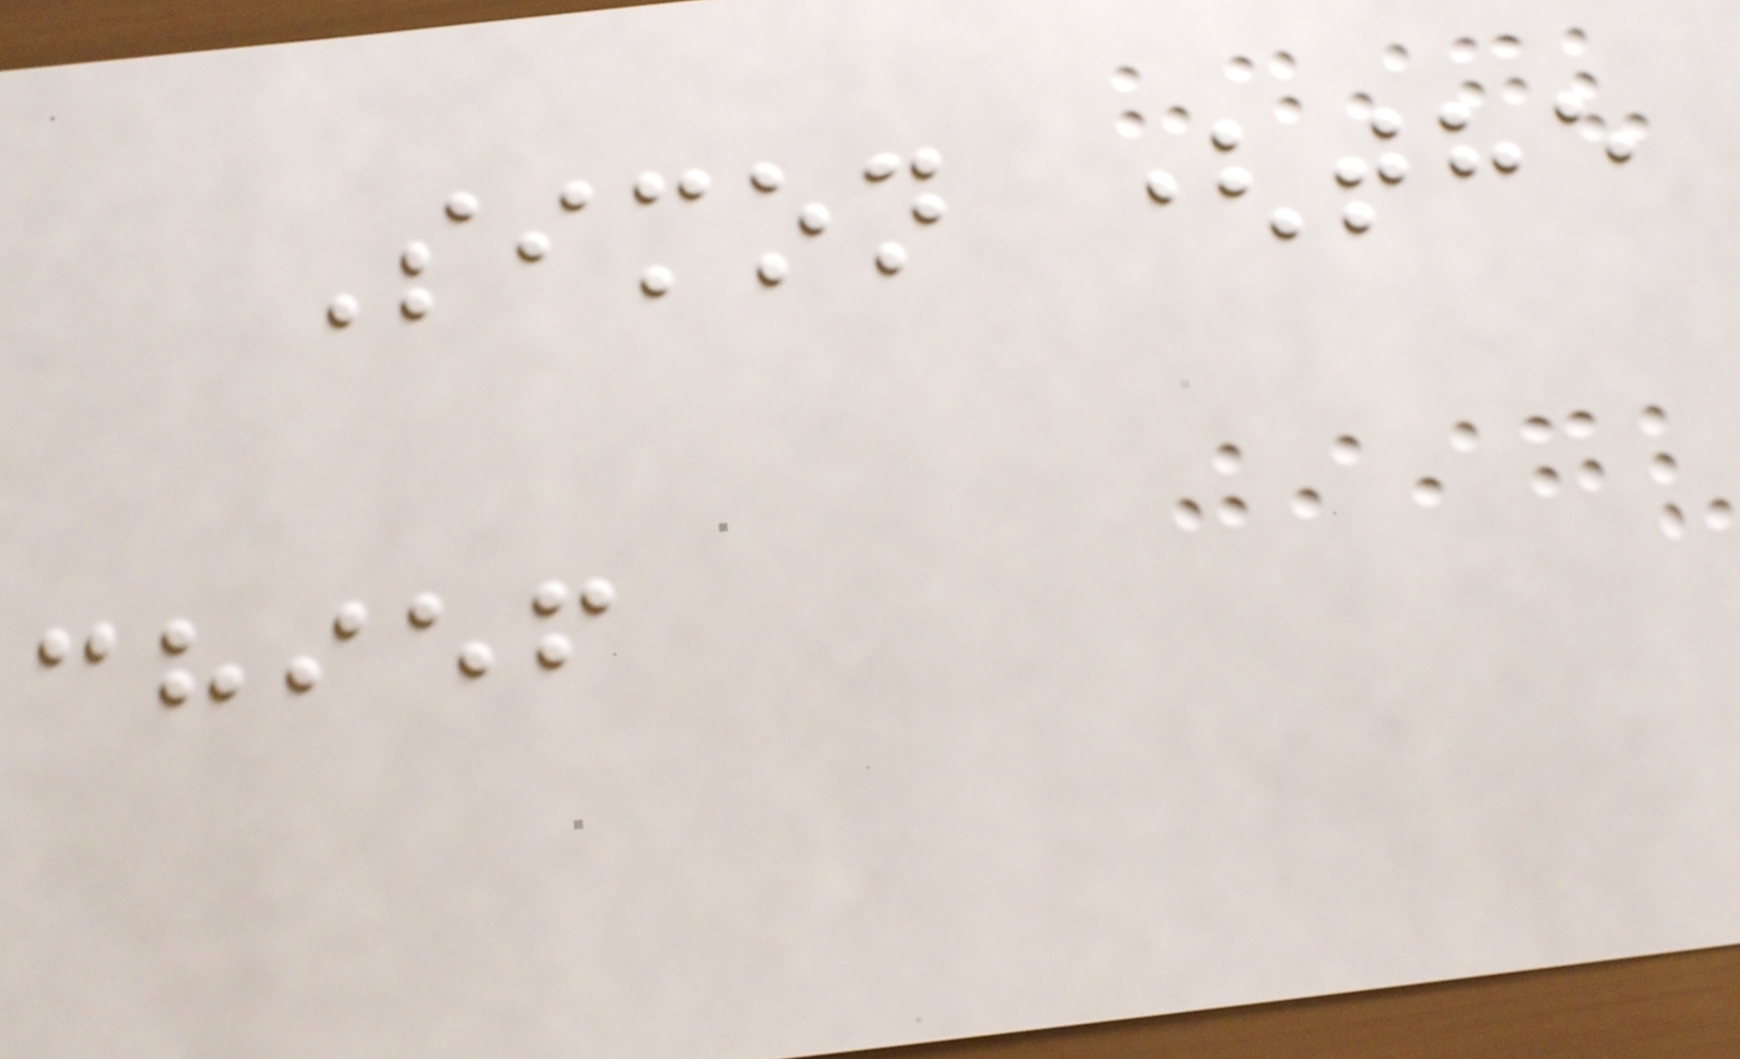Simon (the
chief
